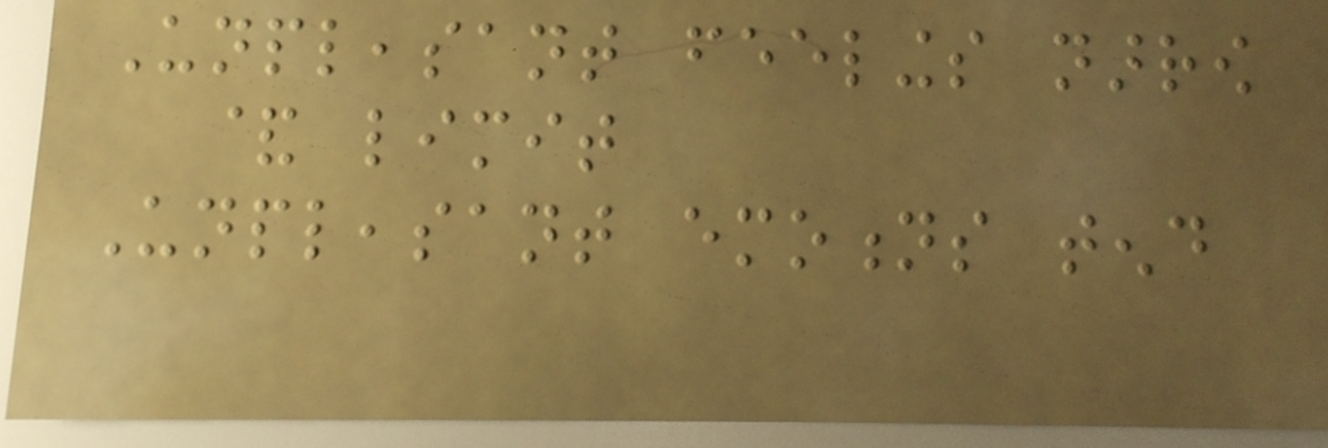Unpleasant feelings narrow
& limit
Unpleasant emotions tend
